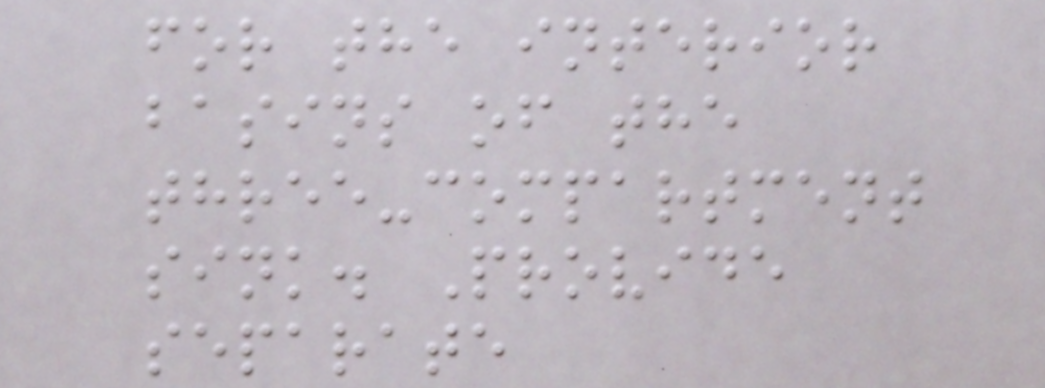for the interior
basins of the
three-compartment
sink. Provide
separate
